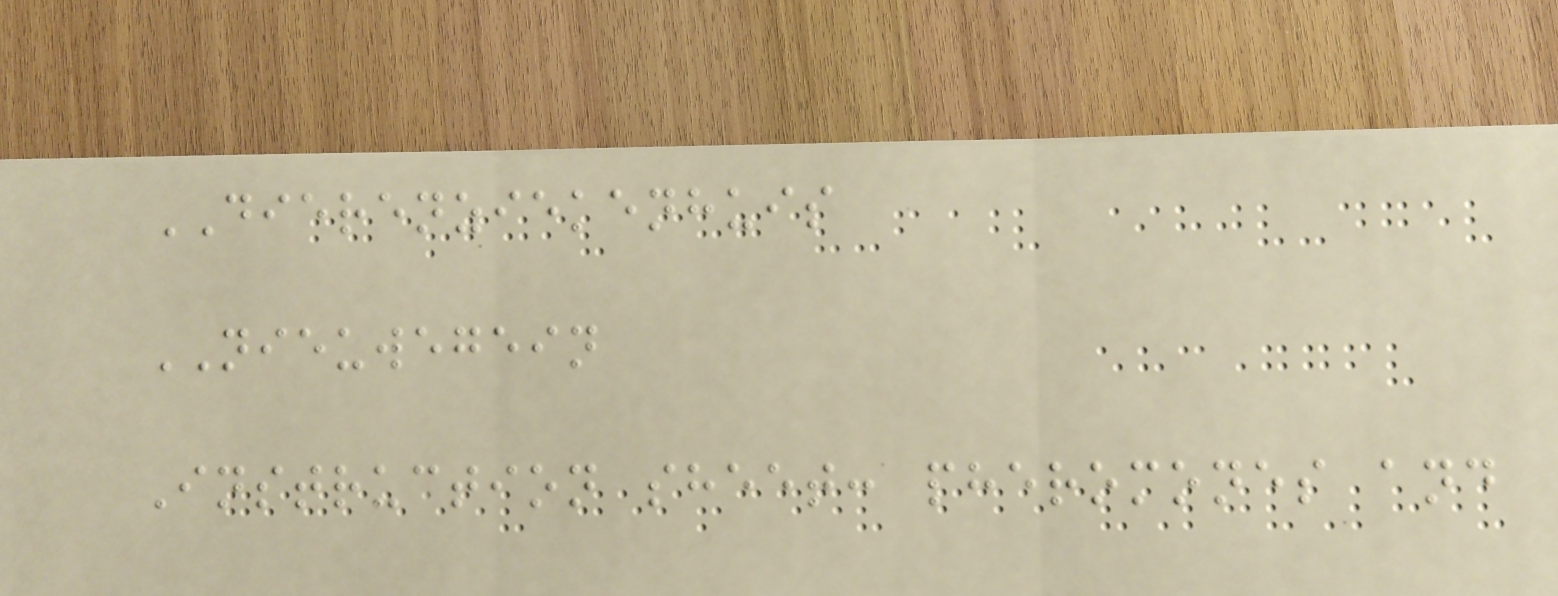DIERENZIEKENHUIS
NIEUWEGEIN
Instruction sheet: pheromones and
